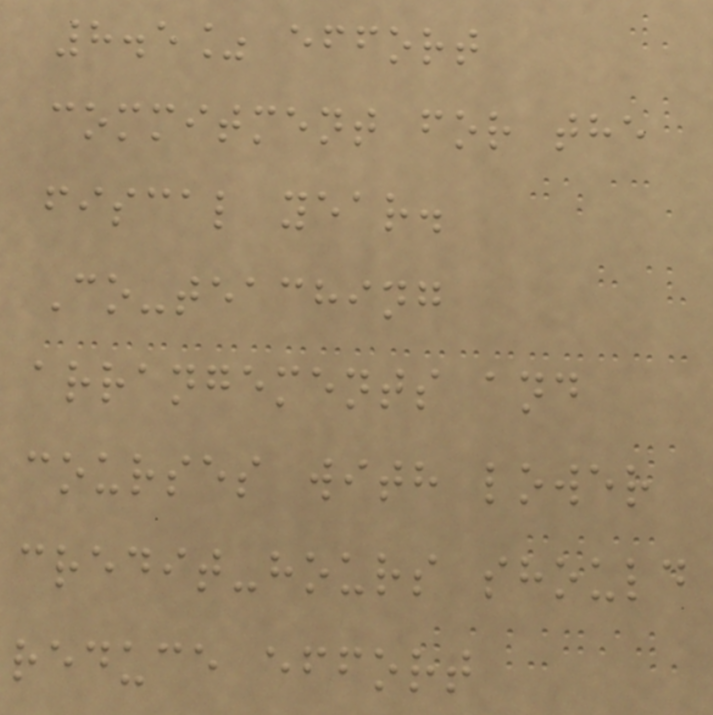8.5% effort
commitment for the
fiscal year.
Co-teaching
arrangements and
courses with lower
credit-hours should
reduce effort
